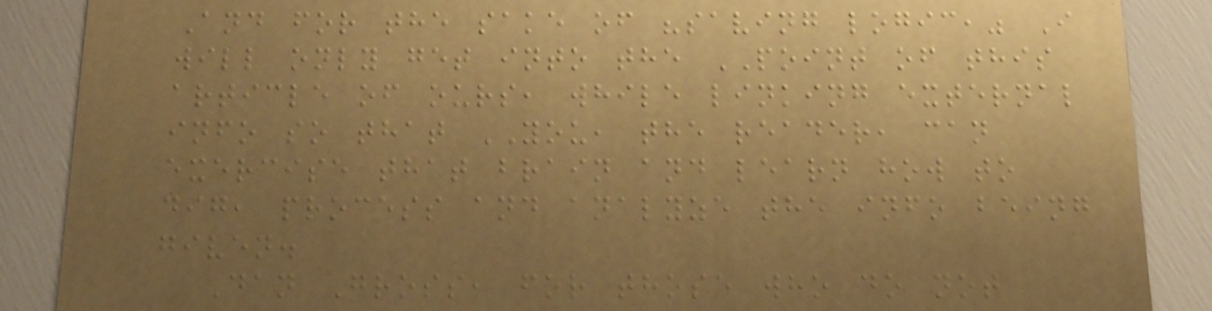And for the sake of "saving logic," I
will only get into the POINT of this
article of ours, while linking external
info so that YOU, the reader, can
exercise that brain and learn how to
dig, process and analyze the info being
given.
Dan Gross, for those who do not
